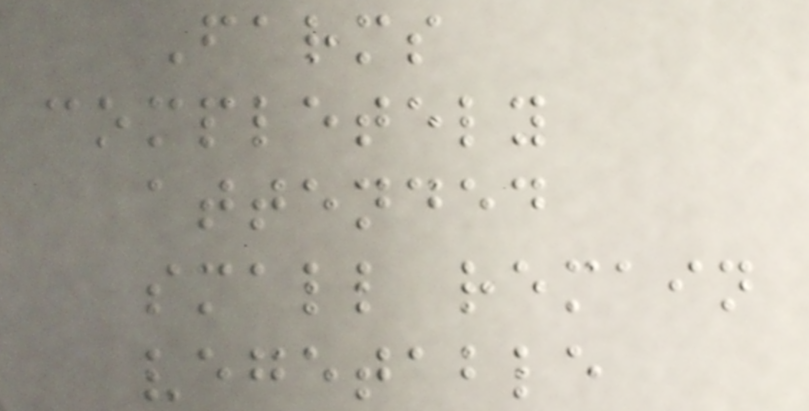Farms
completely
attended
small remain
vegetable
